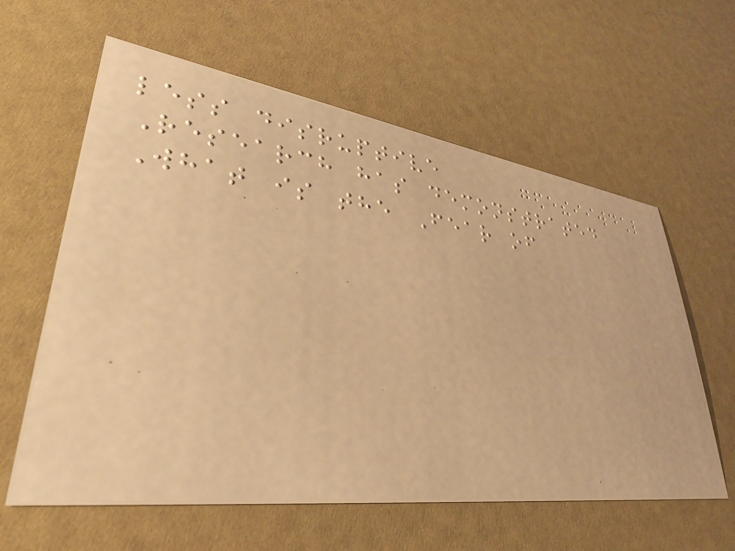less disruptive
Research has demonstrated
What is the Fear of
